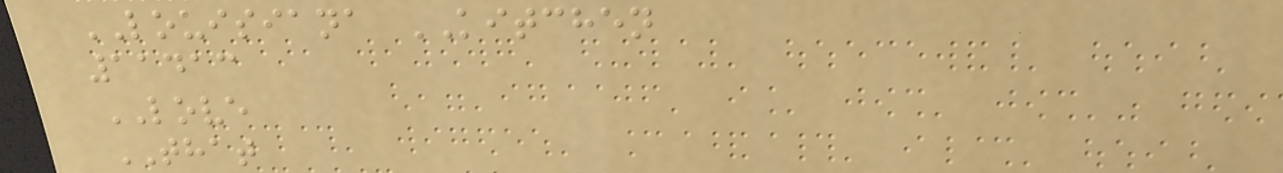LOUISIANA KITCHEN
11413
LOVE
THAT
